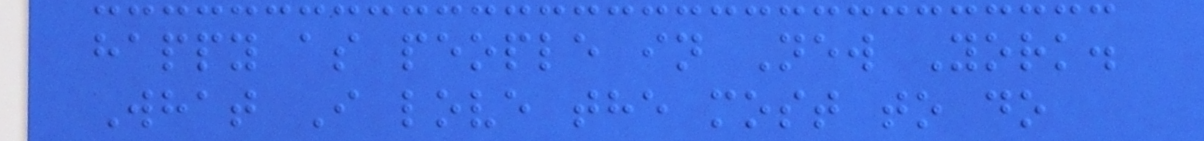happy as people in New York.
What I love the most to do
